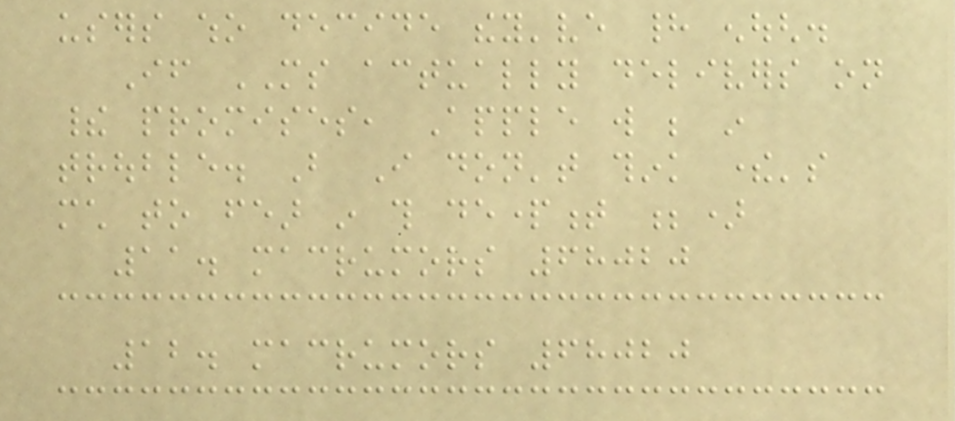users who decide they've had enough.
If MS actually delivers on
their promises, Apple will be in
trouble. But I don't think there's
much to fear in this department ;)
11. macrumors 68020
12. macrumors 68020
